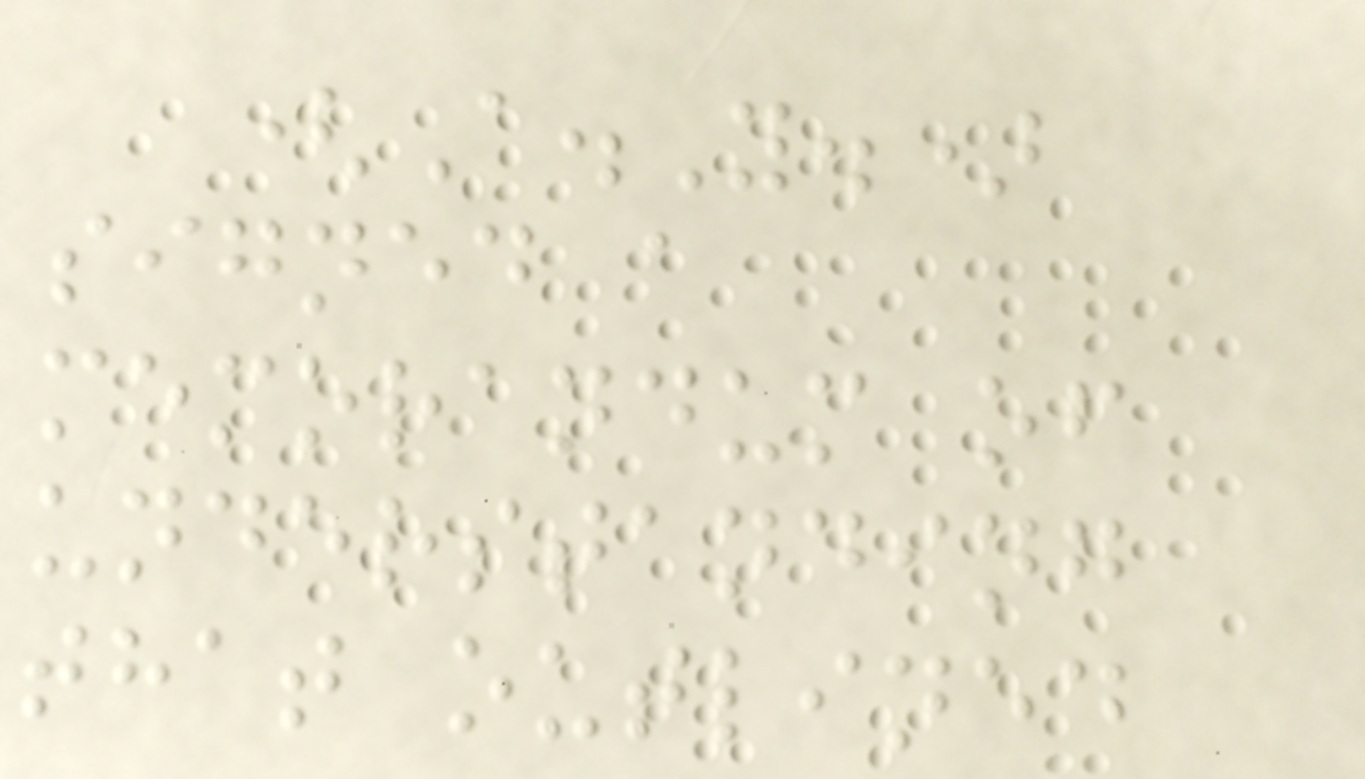(A.Y.)
signed a
memorandum of
understanding
that outlined
